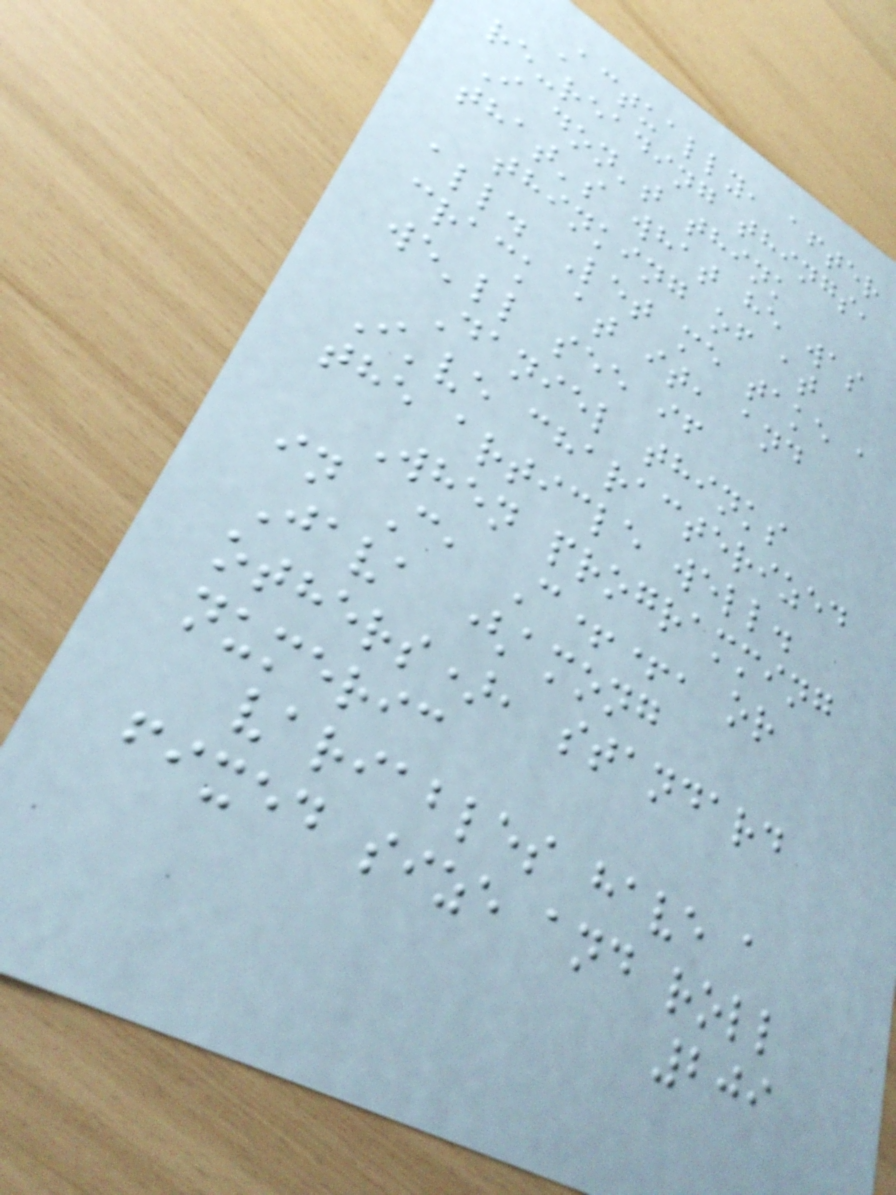Actually, after
re-reading things,
I don't think
that's what he was
thinking of at
all. Let me take a
crack at it, and
we'll see if
Daniel thinks
I've characterized
the article well.
When programming
in C, C++, or
Java (among
others), standard
numeric
variables have a
fixed size and roll
209
